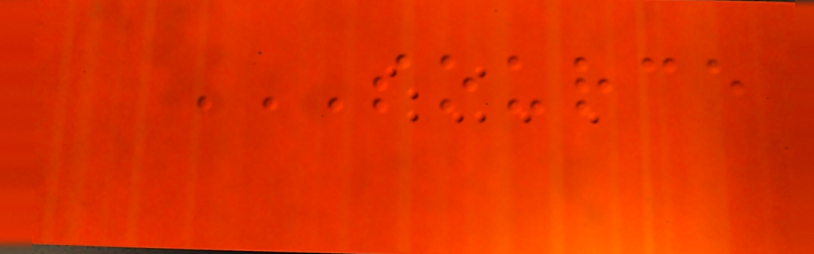SOURCE
